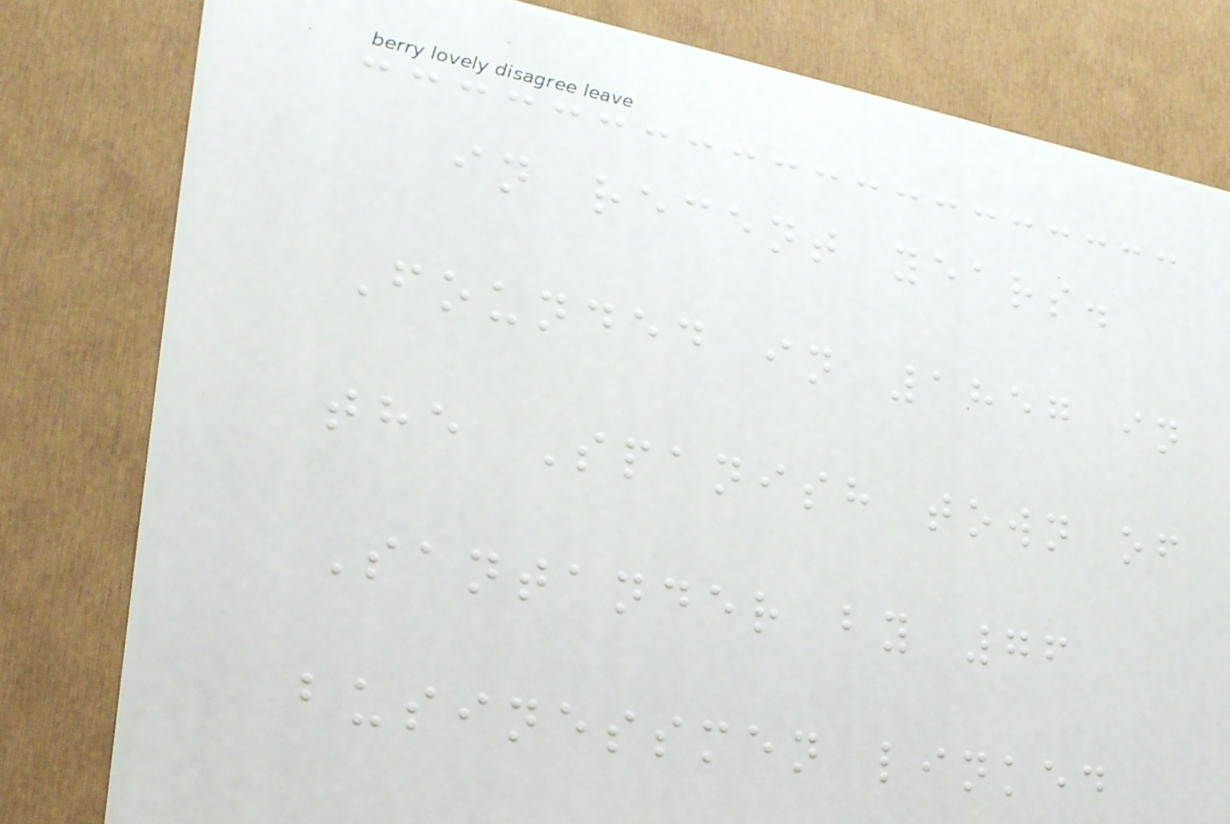in recent years.
Founded in 1857 in
the Spanish town of
Santander by 76
businessmen linked
